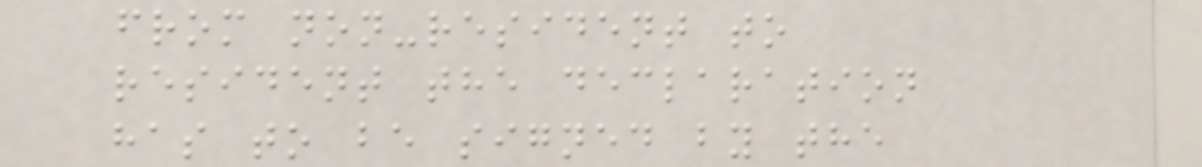from non-resident to
resident the declaration
has to be signed by the
